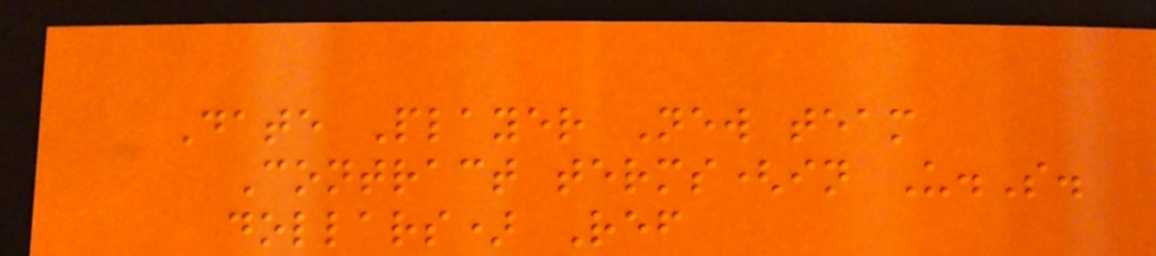Date Player New team
Contract terms(in U.S.
dollars) Ref
